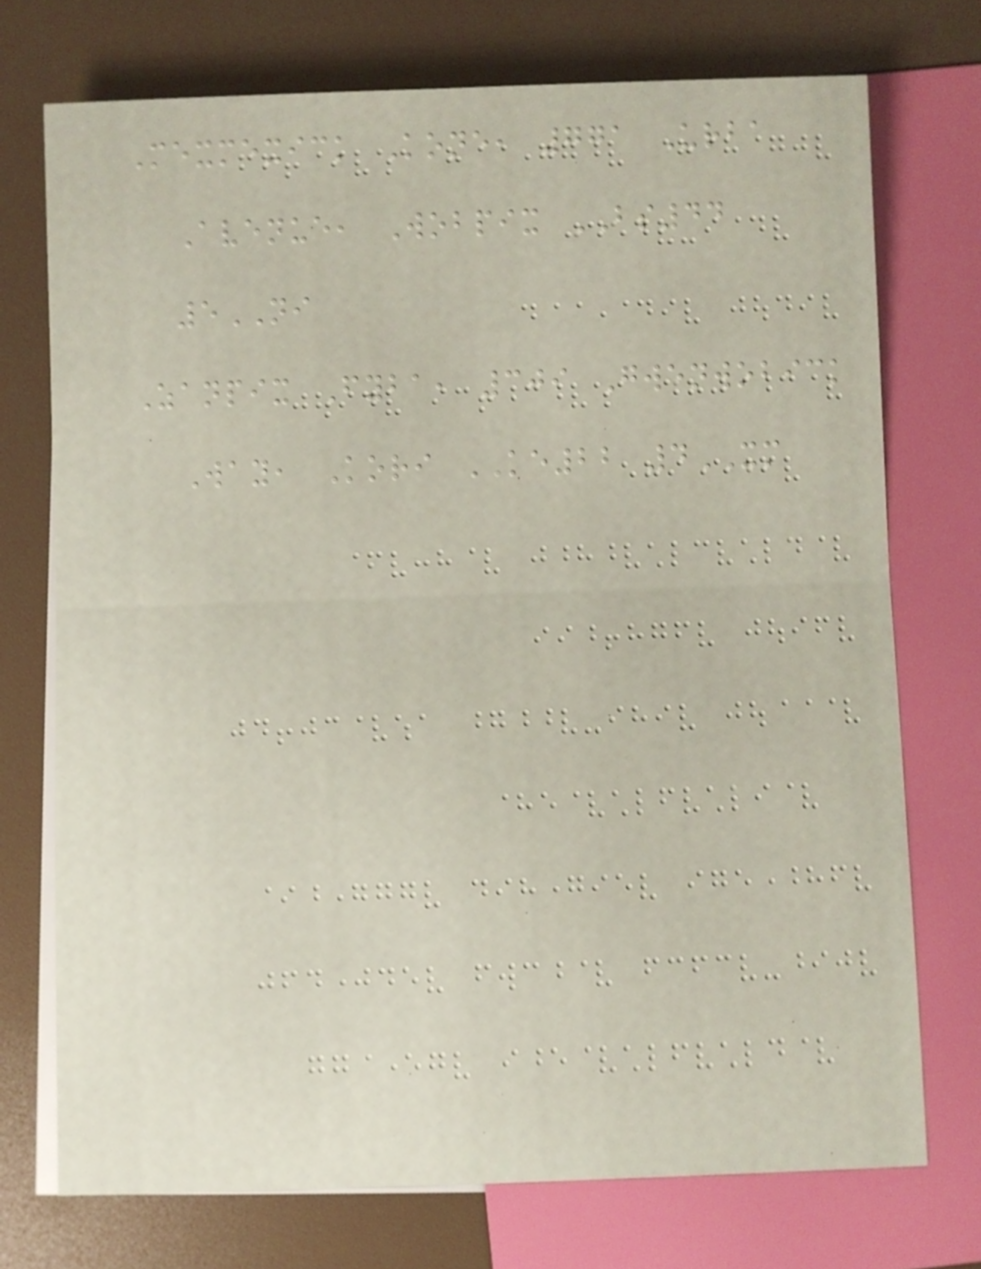Mexmexick Kone, 771 Urba
Avenue, Wobpix BS44
5NI
Zanpix Fyba, 309 Gwenwobick
Way, Kori KE22 4XM
